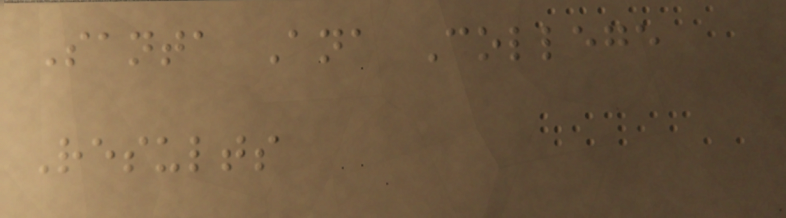Santa Ana College
Results
